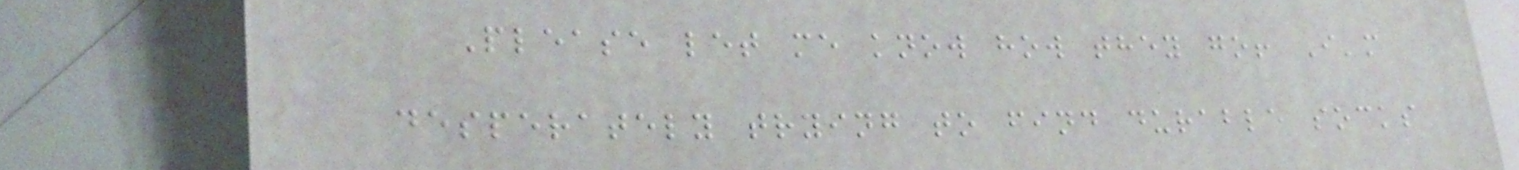Please let me know how they go! I'm
desperately trying to find durable socks
